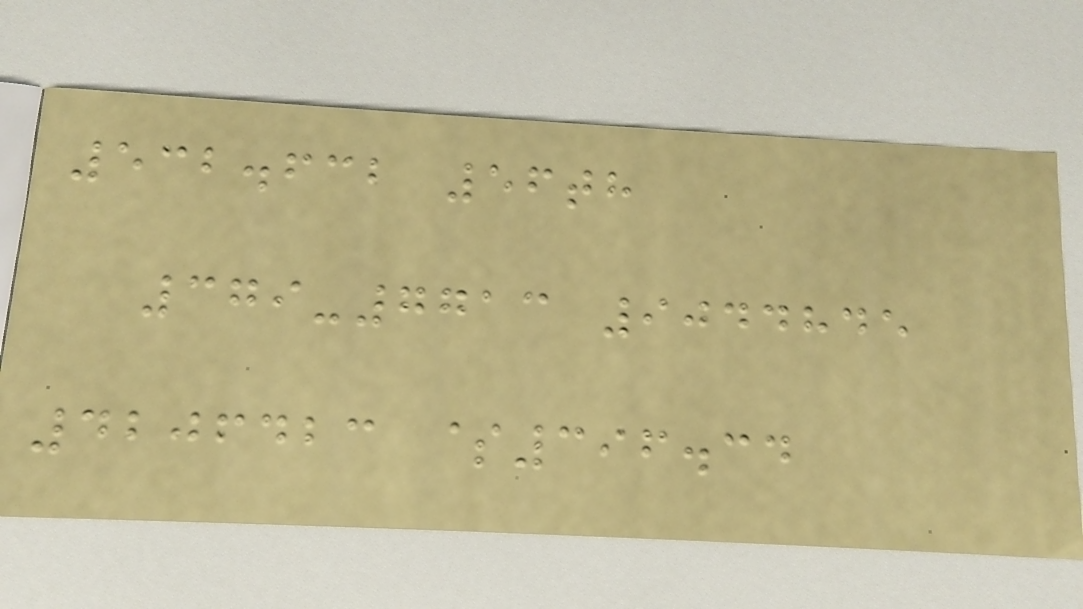532.632 56th
379-7713 9044845
4206423 $396.34
